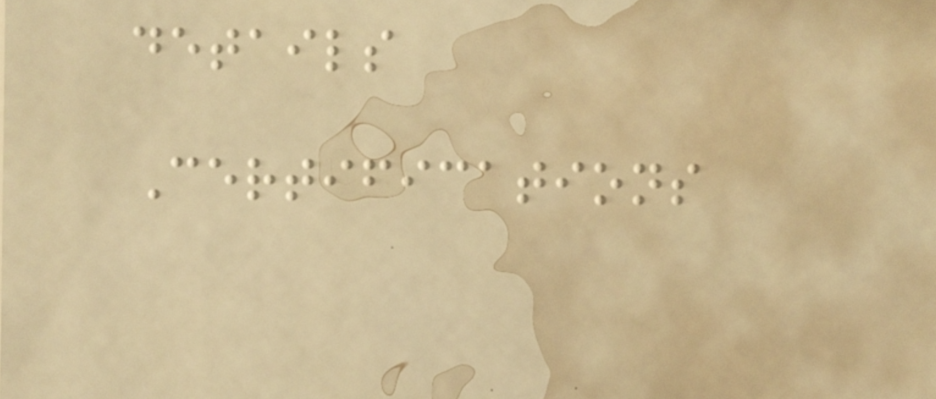details
Certifications
